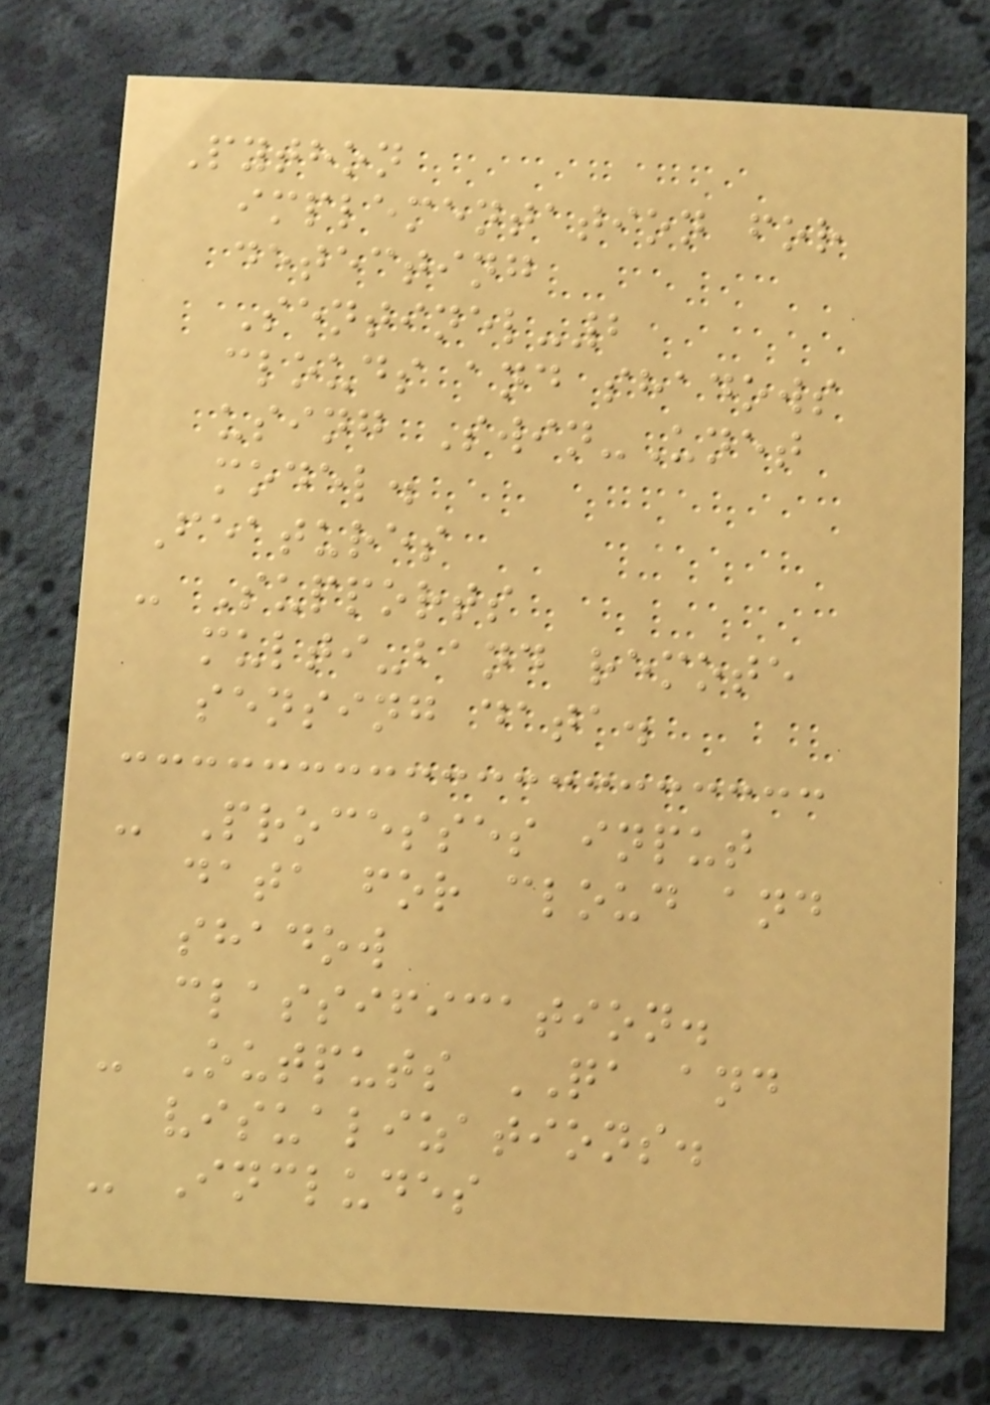Python
implementation for
detecting
Sentinel-2
clouds and shadows
using Swin-Unet
model.
Features
- Supports
multi-band remote
sensing data.
- Processes input
data for cloud and
shadow
classification.
- Outputs QA and
visualizations.
- Includes
